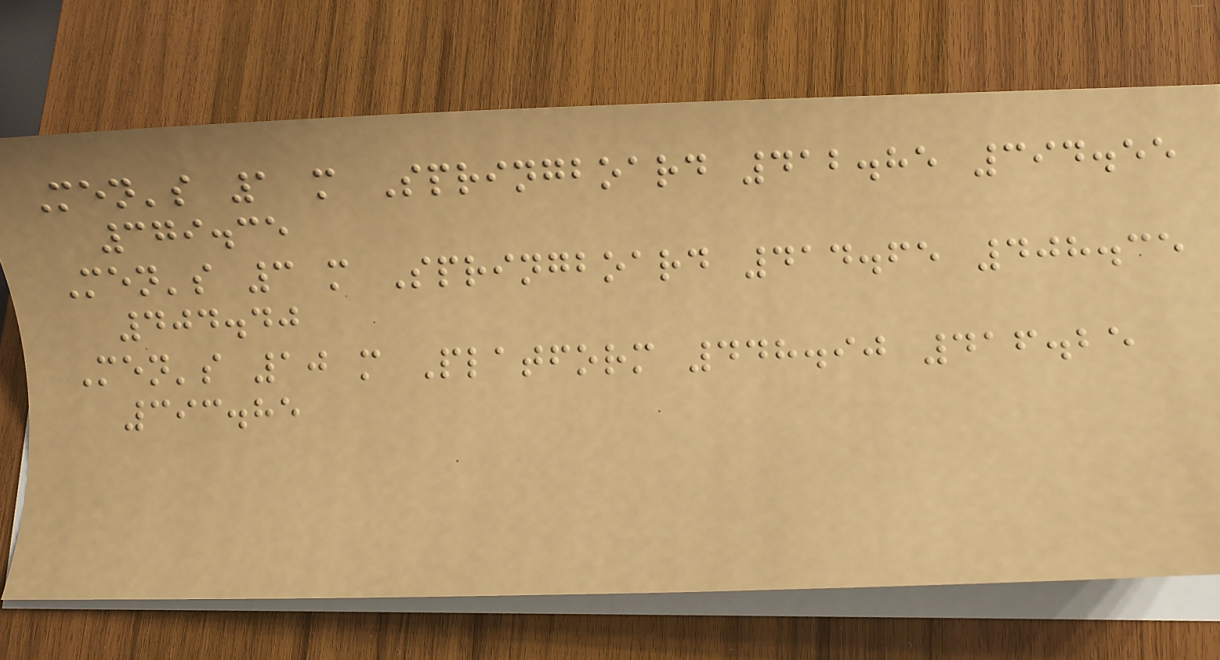Men's 1 m Springboard 412.85 394.55
379.35
Men's 3 m Springboard 414.65 408.35
404.40
Men's 10 m Platform 448.90 416.25
393.85
